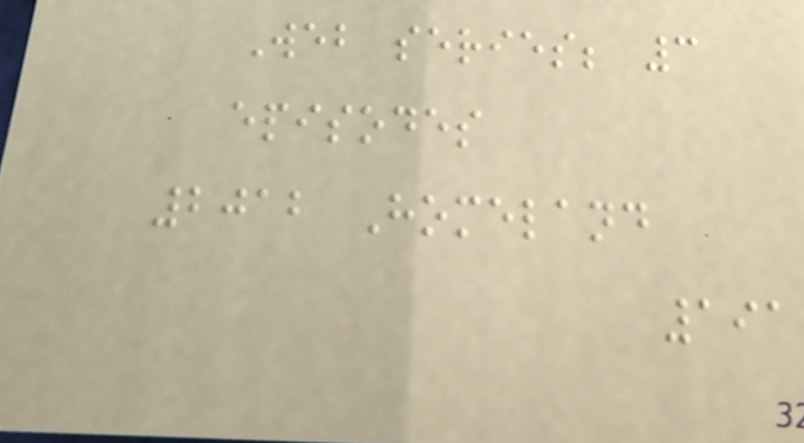Web series; 3
episodes
2012 Homeland
191
